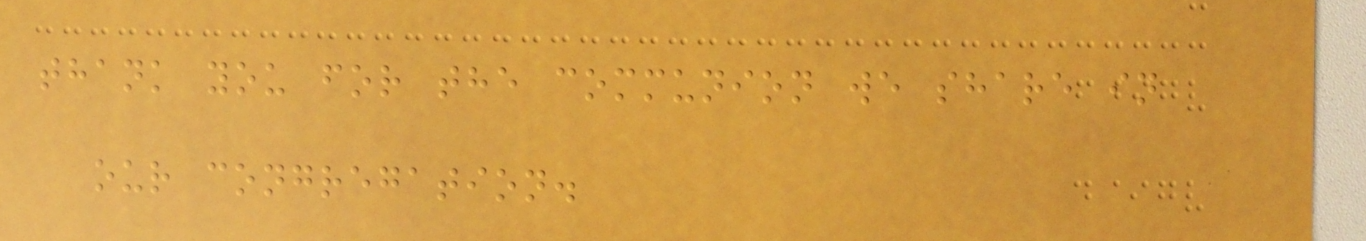thank you for the communion we share in
our congregation.
